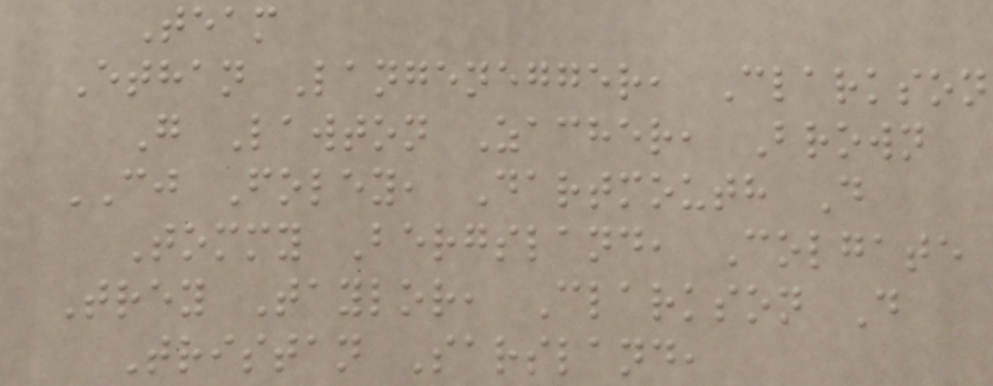Team
Ethan Langenegger, Clarkson
G Lawton Zacher, Brown
CJ Foley, Dartmouth D
Tommy Bergsland, Colgate
Trey Taylor, Clarkson D
Tristan Sarsland,
